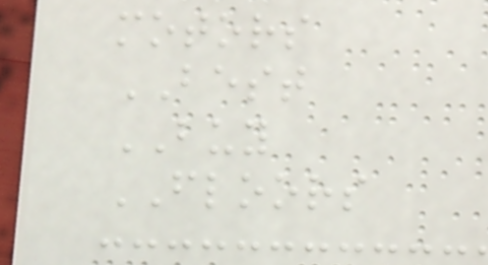motors
BEST
BUY
FLOORS
